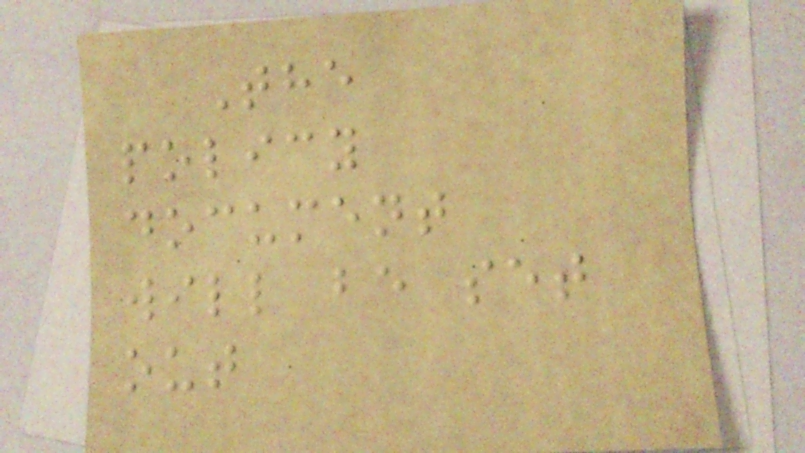The
policy
document
will be set
out
